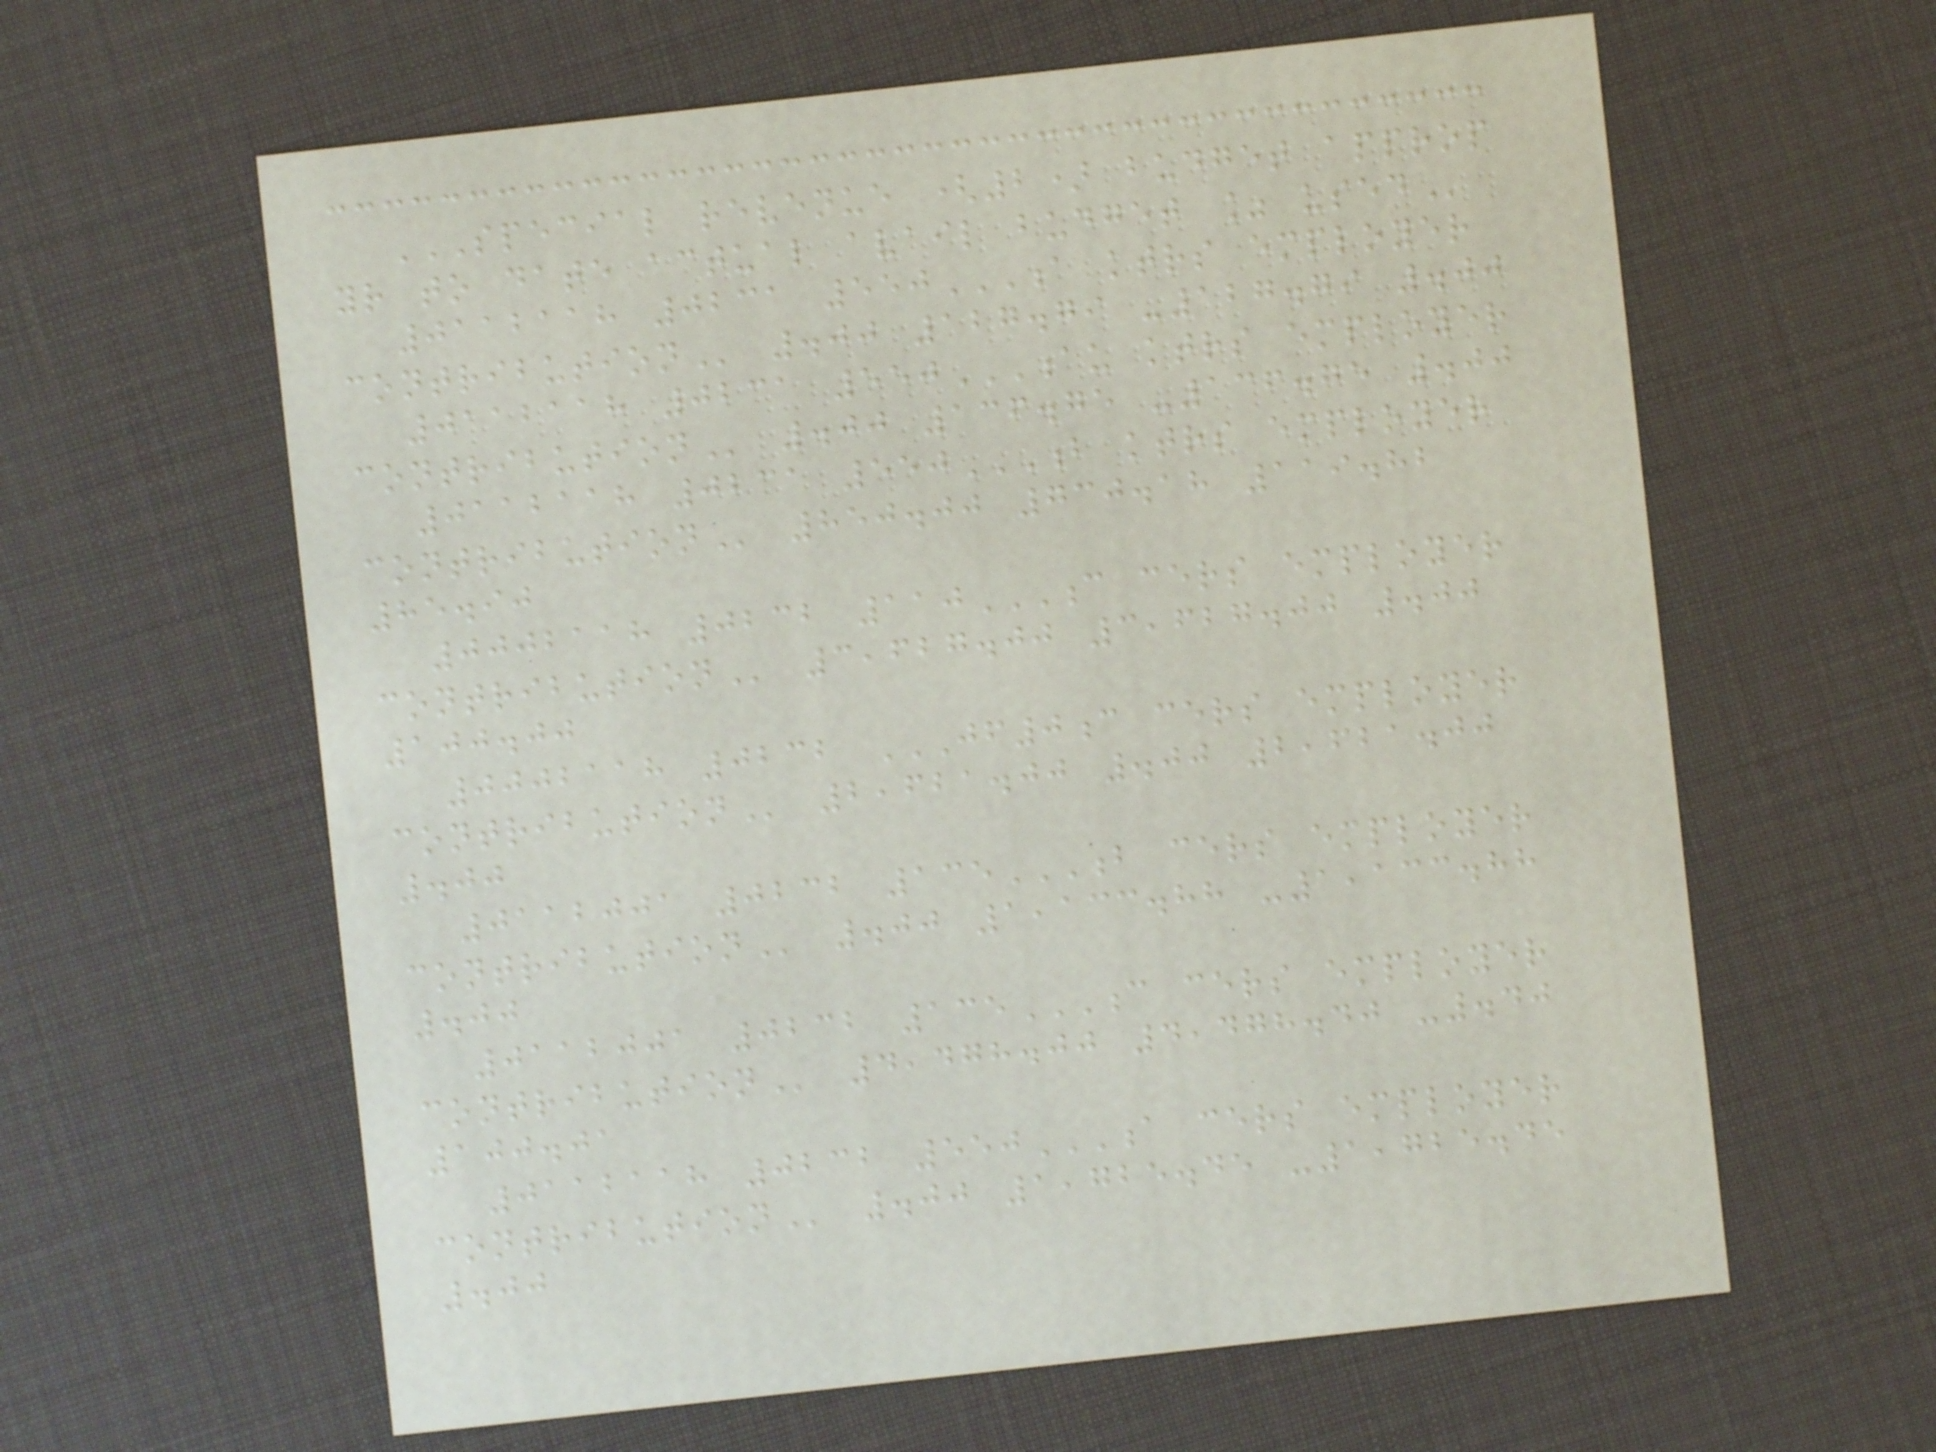SPECIAL REVENUE (2) BUDGET APPROP
YR TO DATE ACTUAL AVAIL BUDGET % USED
0112118 0231 550A KTRS EMPLOYER
CONTRIBUTION .00 127.79 -127.79 .00
0112118 0231 550AU KTRS EMPLOYER
CONTRIBUTION .00 136.75 -136.75 .00
0112118 0231 550B KTRS EMPLOYER
CONTRIBUTION 850.00 730.18 119.82
85.90
0002118 0232 110C CERS EMPLOYER
CONTRIBUTION 3,627.00 3,627.00 .00
100.00
0002118 0232 JF0C CERS EMPLOYER
CONTRIBUTION 2,621.00 .00 2,621.00
.00
0112001 0232 135B CERS EMPLOYER
CONTRIBUTION .00 1,133.88 -1,133.88
.00
0112001 0232 135C CERS EMPLOYER
CONTRIBUTION 4,478.00 4,478.40 -.40
100.01
0112118 0232 550A CERS EMPLOYER
CONTRIBUTION .00 1,725.45 -1,725.45
.00
